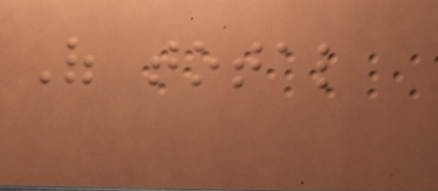Of total
